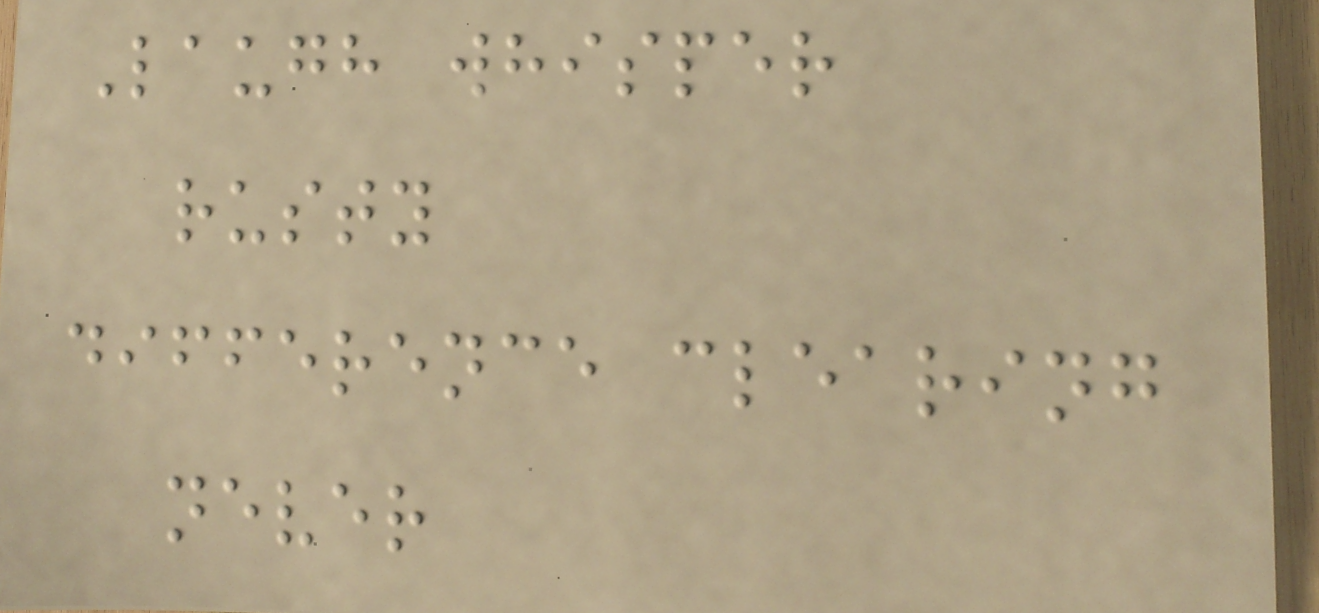Laugh whisper
rusty
difference clearing
never
